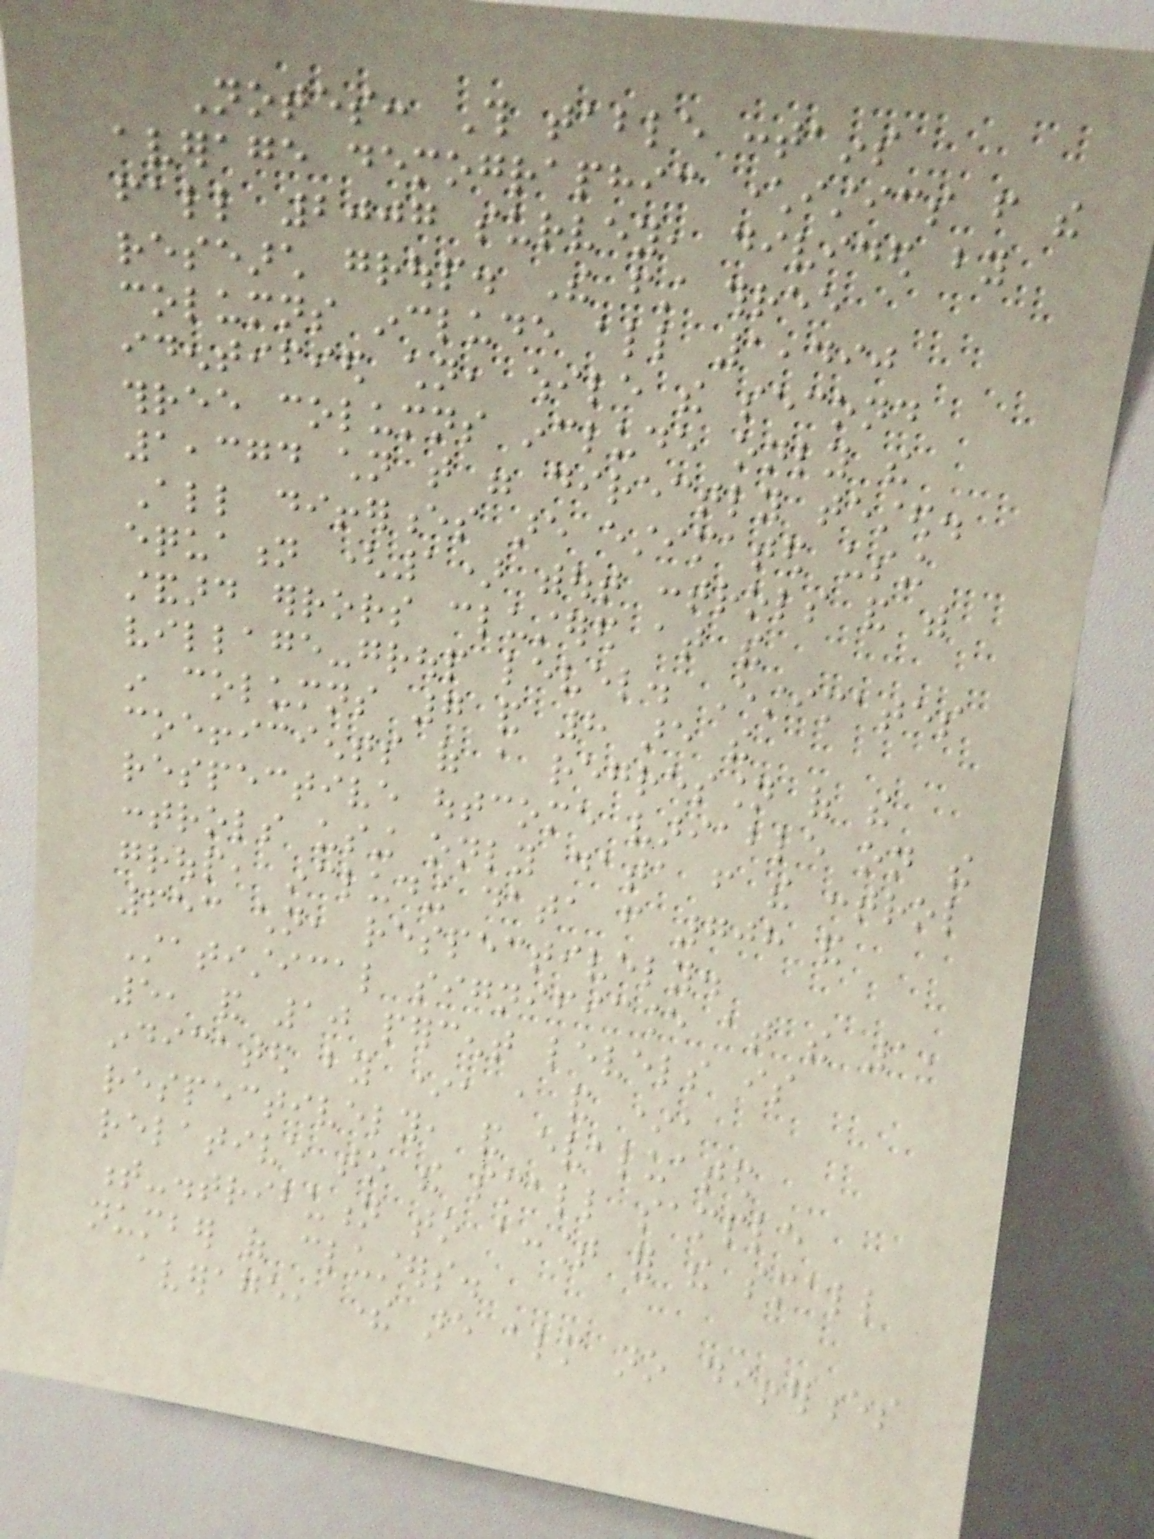Notes: This table contains
average demographic characteristics from the
fall 2007 survey, divided by
research group. The first three
columns include all 1,490
identified children, while the second
three columns include only the
1,374 children that were directly tested.
All differences are estimated using
equation (1) without controls and with
standard errors clustered at the
village-group level. Estimates
in columns 7 and 8 are the
coefficients of a regression of the
respective outcome variable on the
controls using only data from the control
group, including data from 708 and
653 children, respectively.
Statistical significance at the 1,
5, and 10 percent levels is
indicated by *, , and *,
respectively, and evaluated
relative to the small sample
t-distribution to account for the small
number of clusters.
average, there are almost no differences
